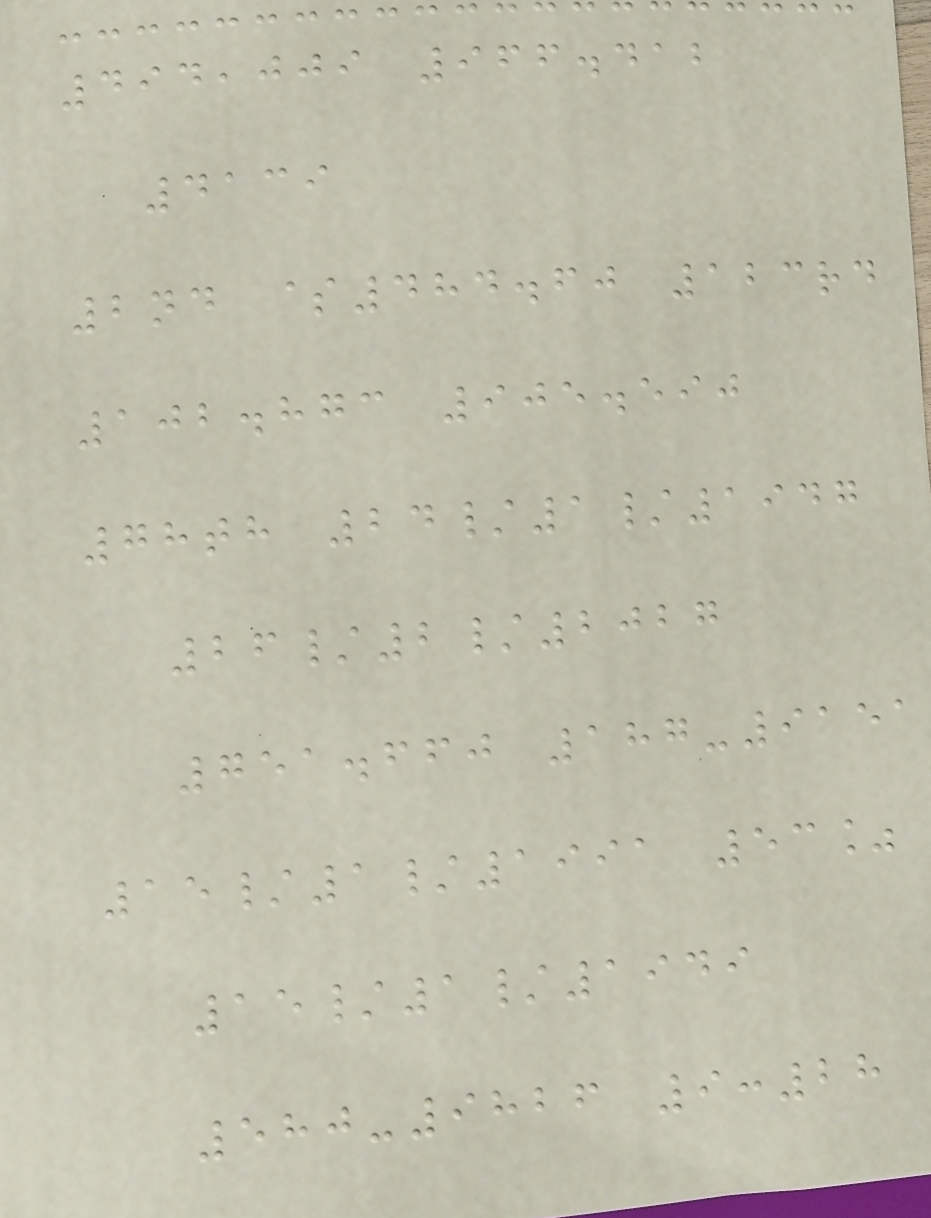494,009 966.412
4139
2nd $484.60 123rd
102.873 905.590
78th 24/1/1947
26/2/2027
751.660 187-9151
15/1/1991 53%
15/1/1949
580-9826 9:28
